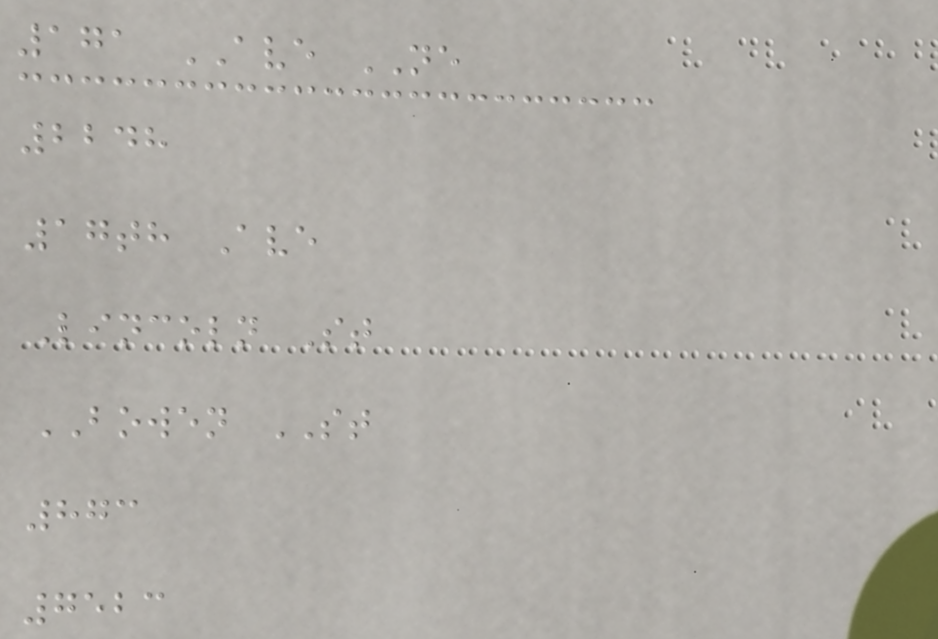171 AVE NE
2248
17th Ave
Lincoln St
BOWEN ST
873
7523
